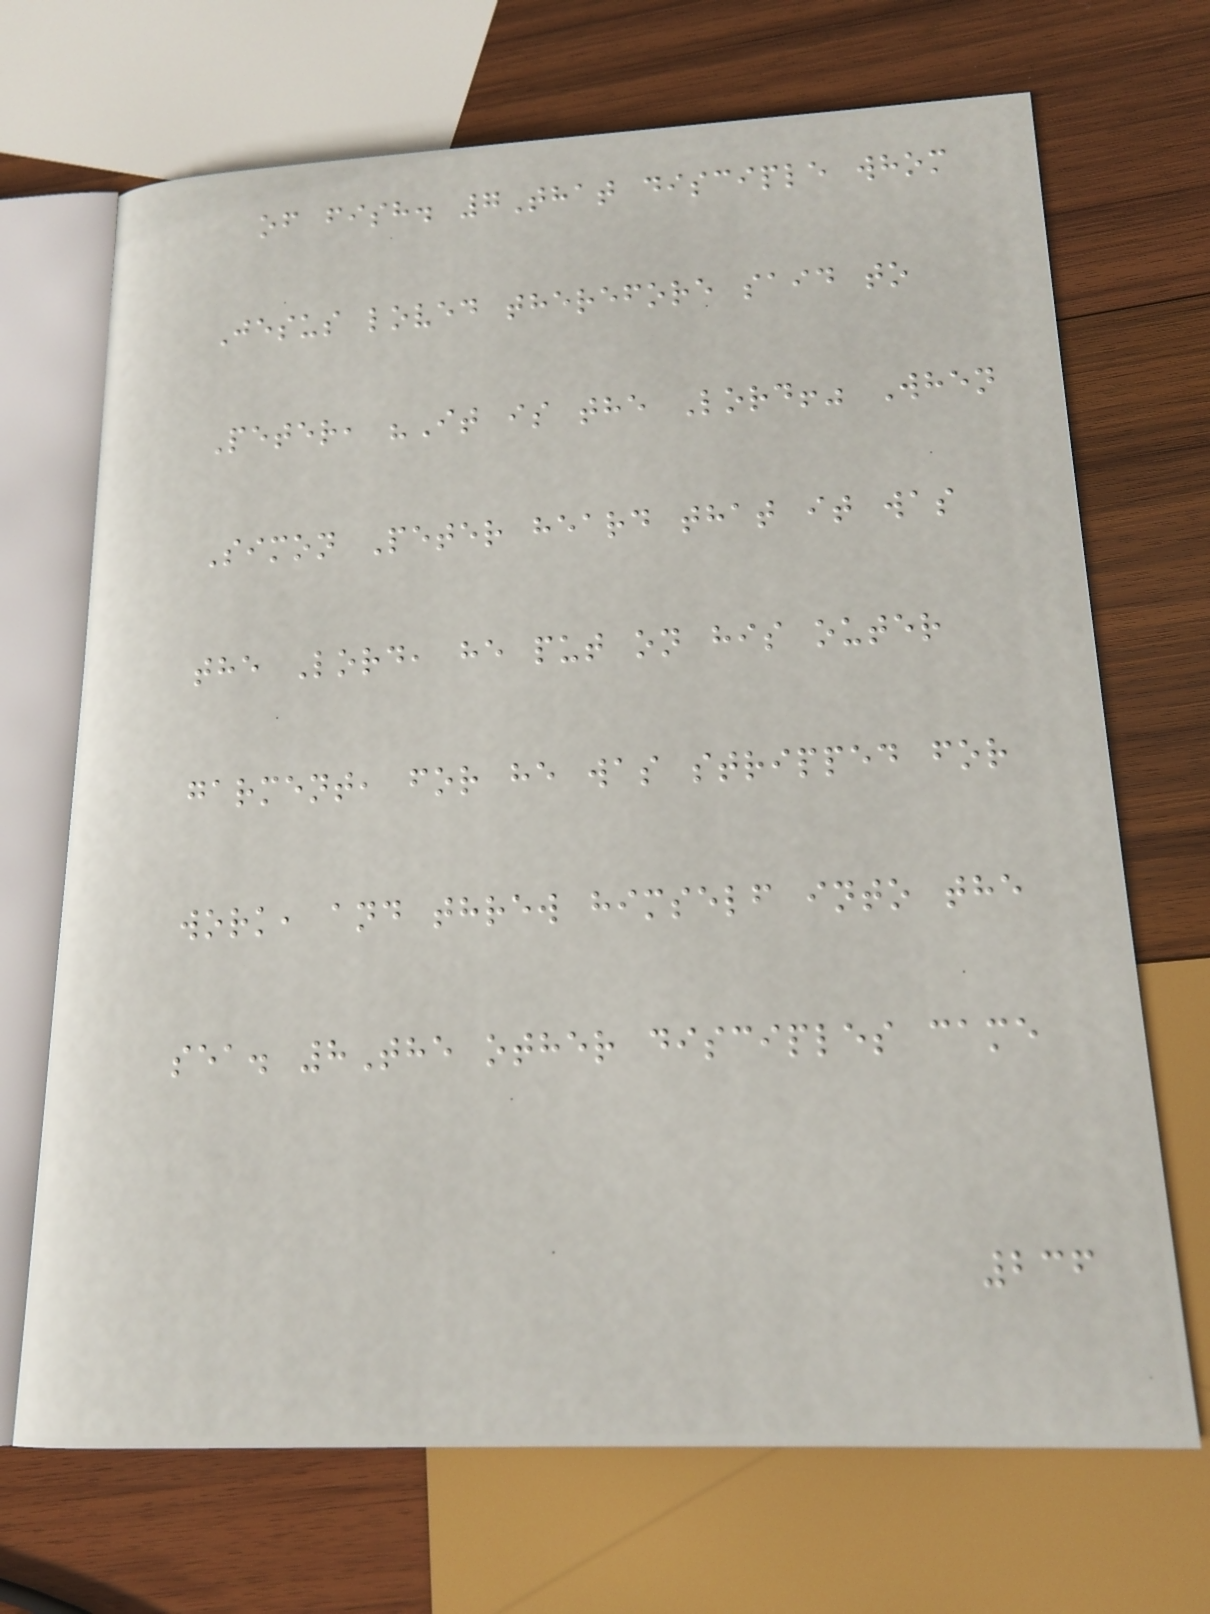of fish. 7That disciple whom
Jesus loved therefore said to
Peter, "It is the Lord!" When
Simon Peter heard that it was
the Lord, he put on his outer
garment, for he was stripped for
work, and threw himself into the
sea. 8The other disciples came
236
